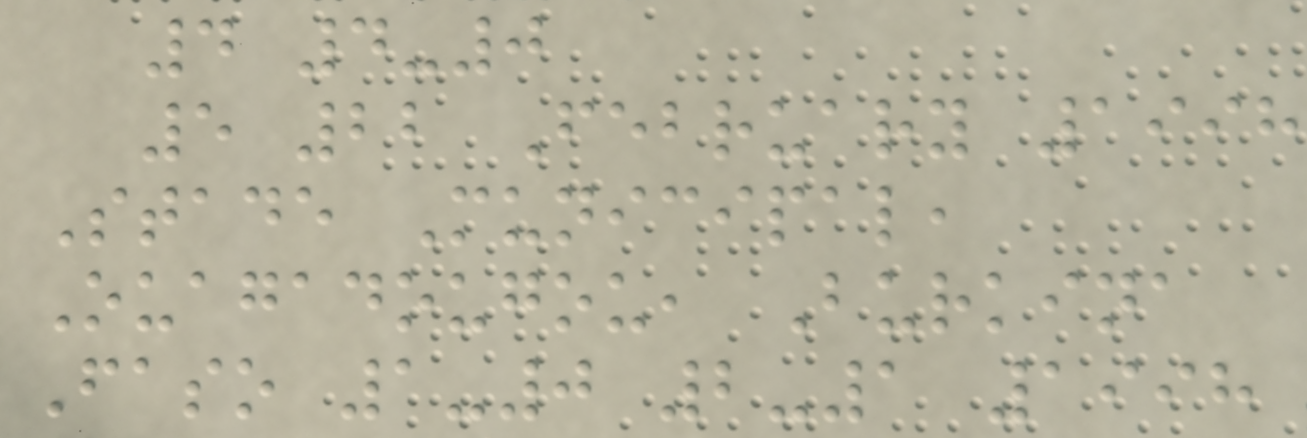4 4-0
5 22 February 1998
Stade Municipal,
Ouagadougou, Burkina
Faso 1-0 2-1 1998
